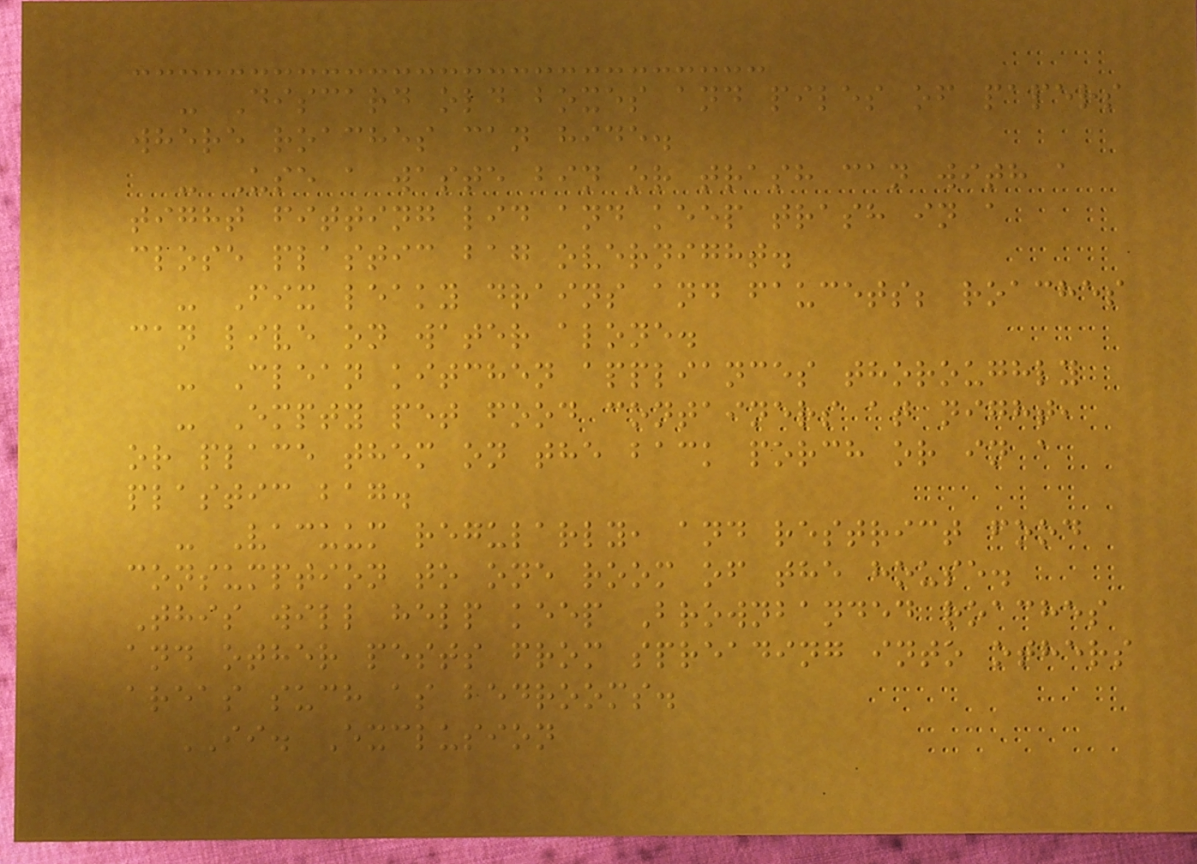- Discard old boxes and piles of papers
where roaches can hide.
- Use a waste bin or trash can with a
tight fitting lid and keep trash in a
close plastic bag overnight.
- Fix leaky drains and faucets; roaches
can live on water alone.
- Clean kitchen appliances thoroughly
- Empty pet food containers at night,
or place them on the back porch or in a
plastic bag.
- Vacuum regularly, and restrict food
consumption to one room of the house.
This will help keep Brownbanded roaches
and other pests from spreading into others
areas such as bedrooms.
II. Exclusion
